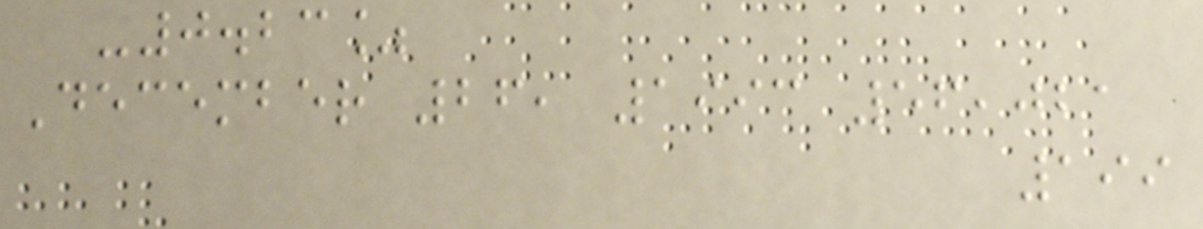-0.23%
December 26, 1993 56,021
199
